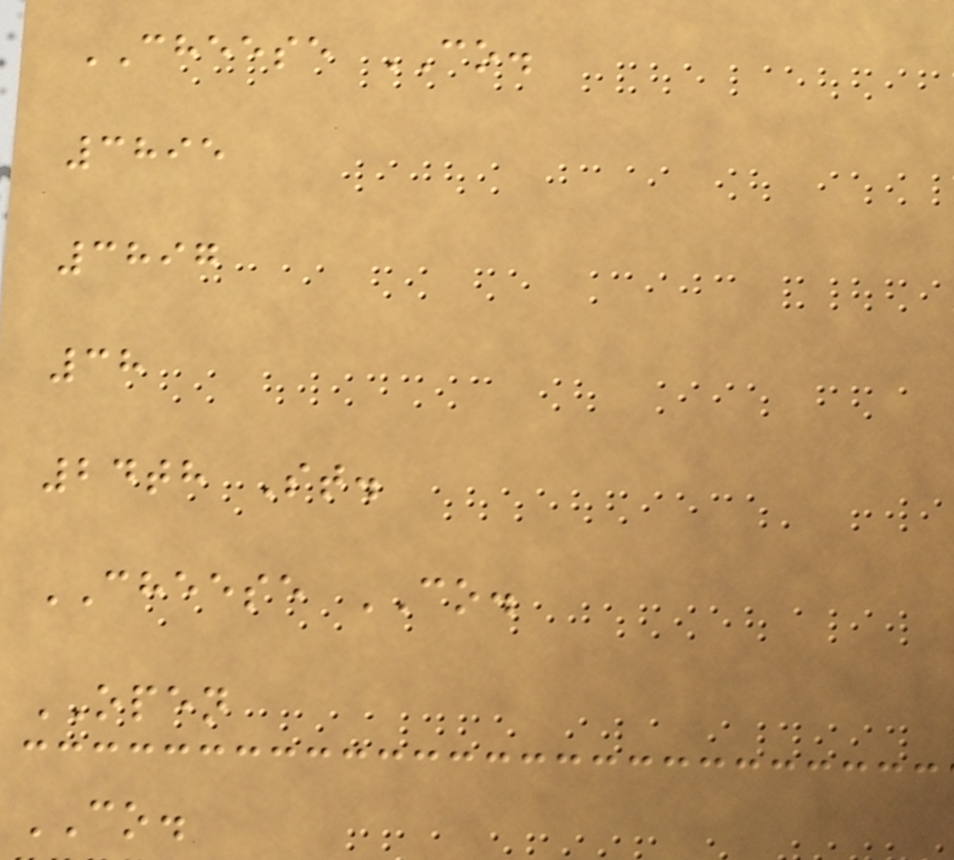CHEESE CO.
3895
3897
38
24th St.
CHEESE CO.
OPEN
CO.
